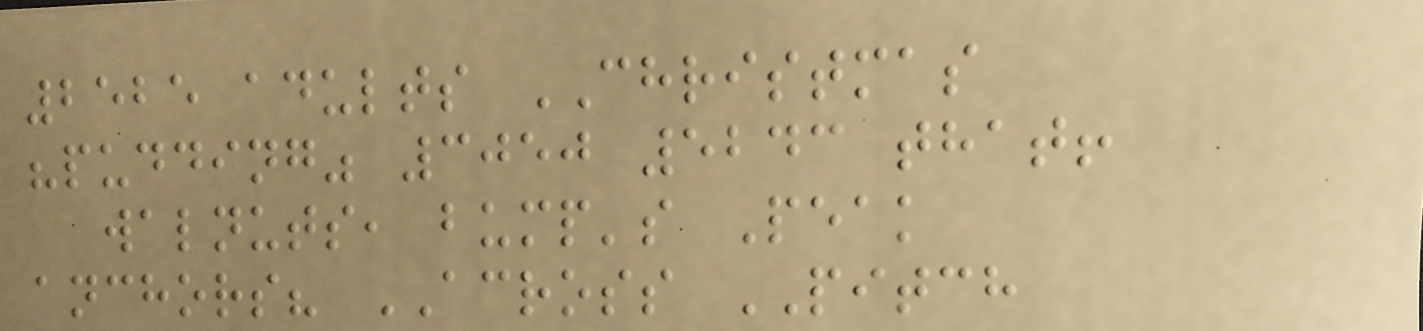2525 adults CHRISTMAS
"pudding" 3050 5243 that!
walnuts, bump's Peak
anchors? ACROSS PITCH
